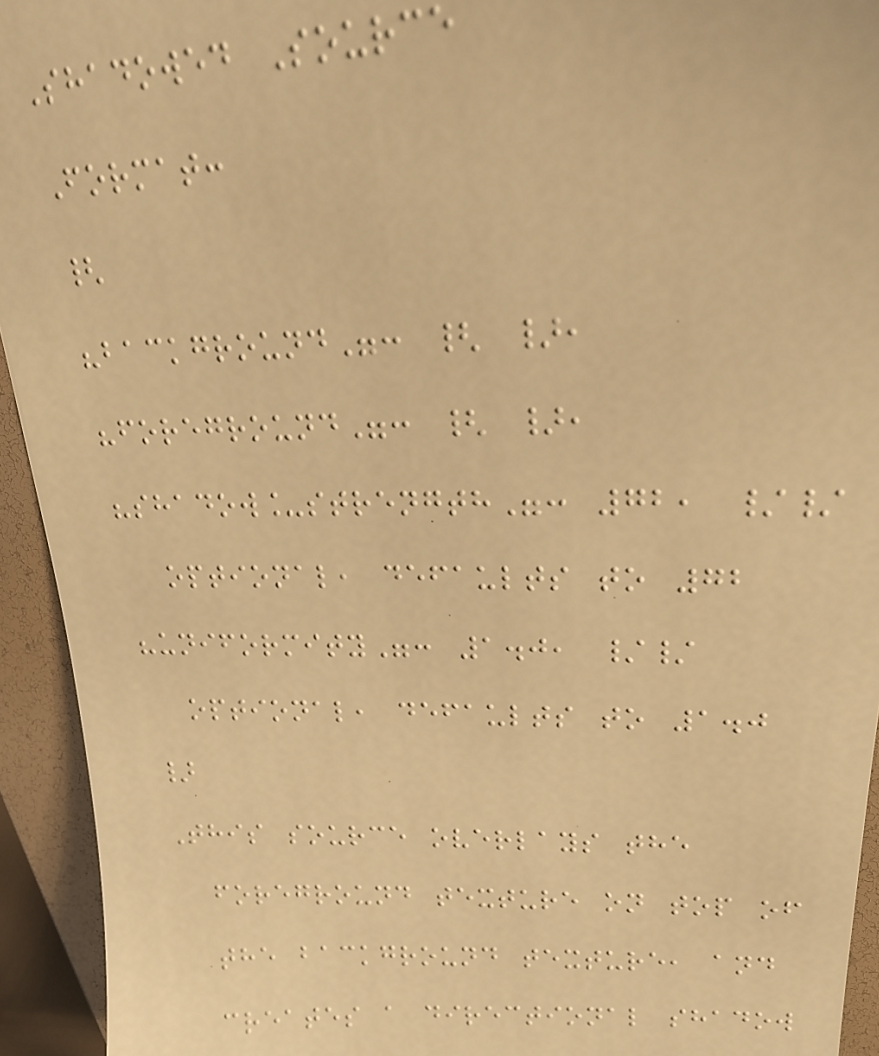Shadowed Source
Format:
{
"background": { },
"foreground": { },
"shadow_strength": 72, //
optional, defaults to 72
"uniformity": 1.0, //
optional, defaults to 1.0
}
This source overlays the
foreground texture on top of
the background texture, and
creates a directional shadow
